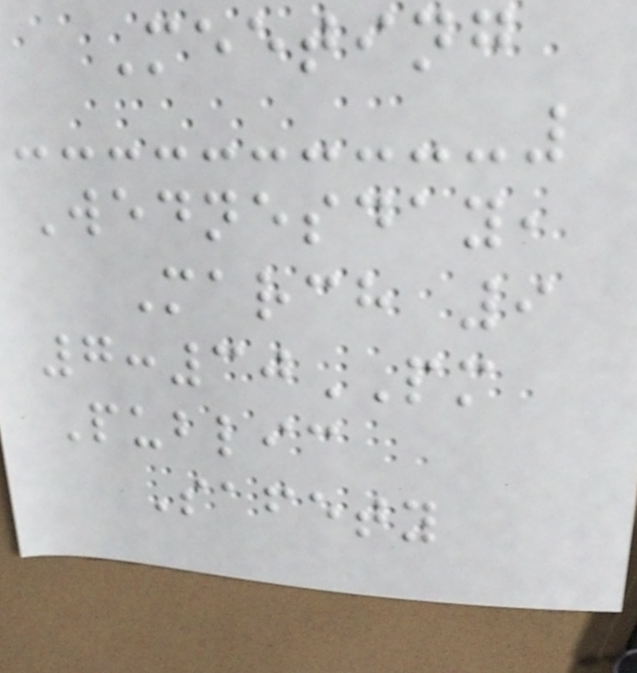Meeting
Wednesday,
March 9
7:30PM
Public
Safety
